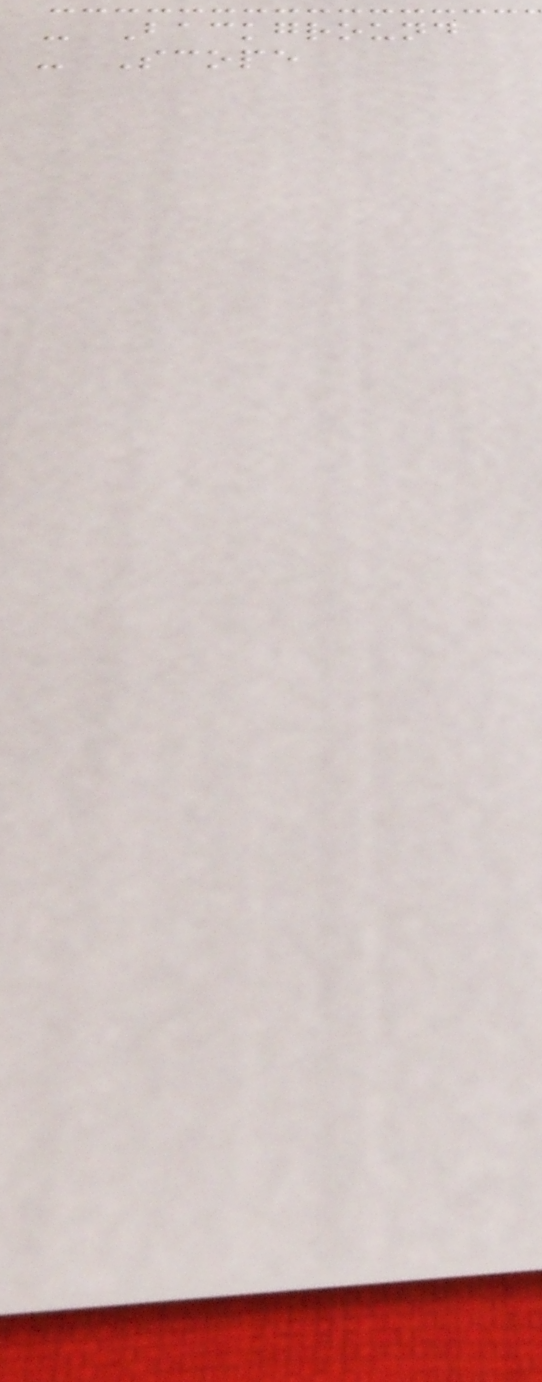- Background
- Scope
